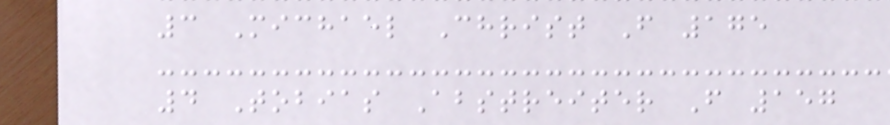3 Michael Christ F 175
4 Tobias Abstreiter F 157
